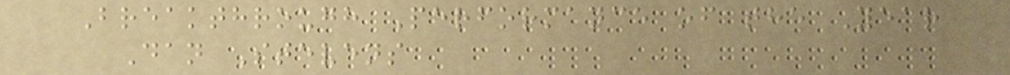Breakthrough Performance of the Year
Dan Stevens
